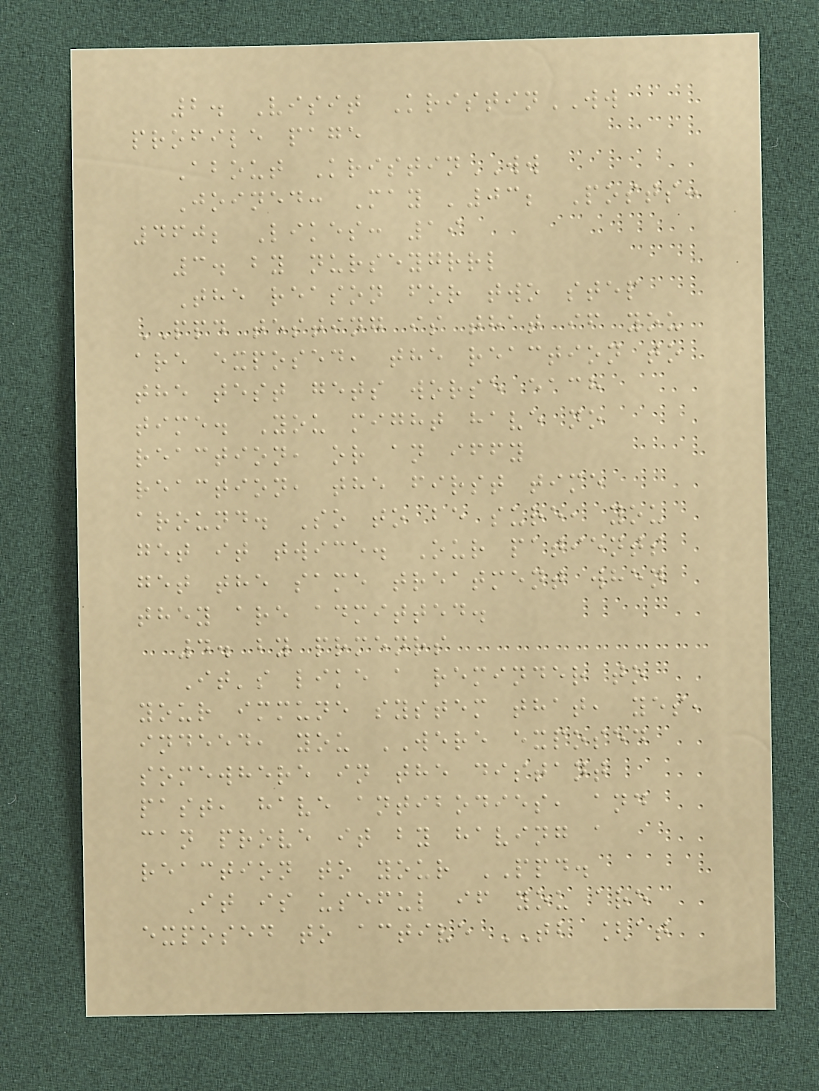2. Visit KristinWW
profile page
About KristinWW
Joined: May '03; Posts:
460; Likes: 19
3. by nurseygrrl
The reason for two step
PPD testing is that if you
are exposed, the reaction to
the test gets worse each
time. You might have no
reaction, or an iffy
reaction, the first time
around. So to be sure, you
get it twice. Our patients
get the same treatment when
they are admitted.
4. by prmenrs
It's like a reminder to
your immune system that, yes,
indeed, you WERE exposed
somewhere in the distant
past, have antibodies, and
can prove it by having a
reaction to your PPD.
It is useful if you are
exposed to active TB [at
